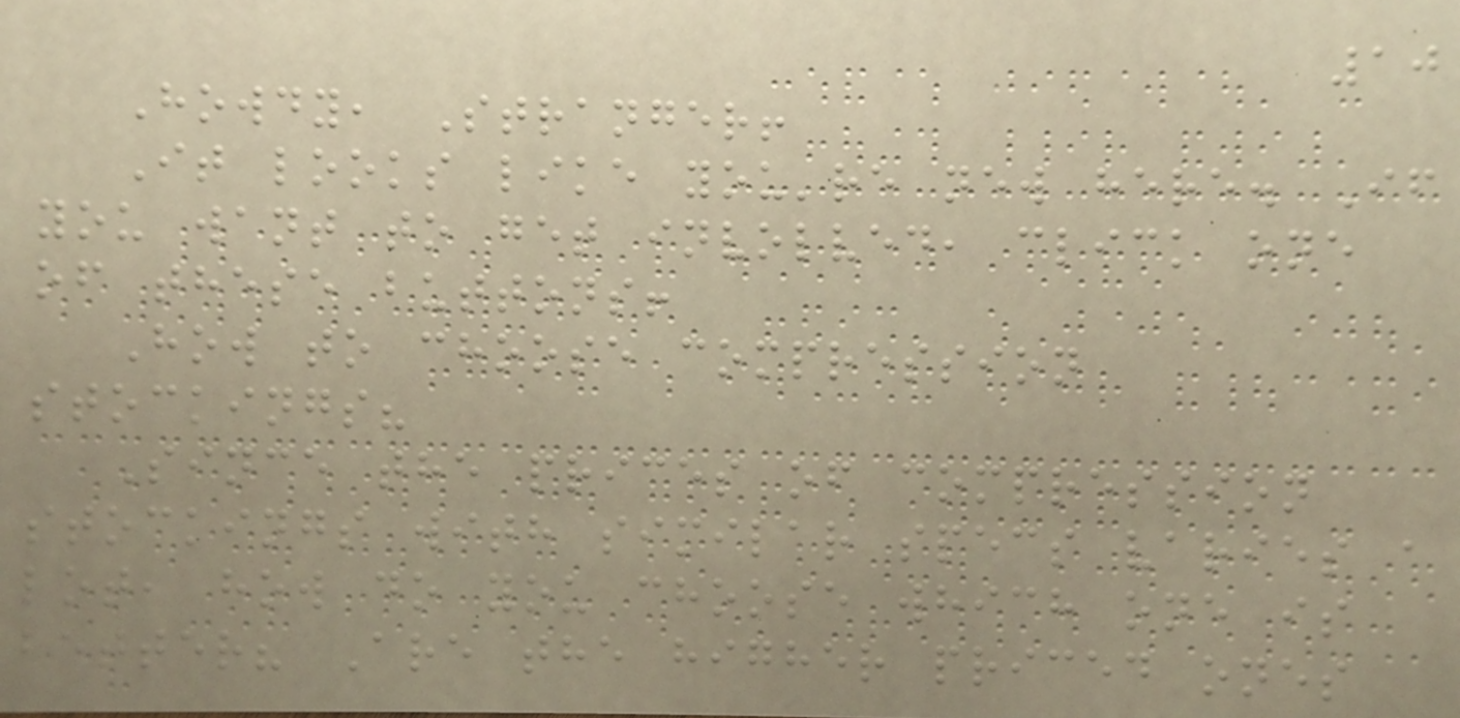10
Howdy, Stranger!
It looks like you're new here. If
you want to get involved, click one
of these buttons!
How to choose compression
stockings?
Since the prices of compression
stockings with similar specs varies a
lot, how do you choose which one is
better? Are the higher priced ones
